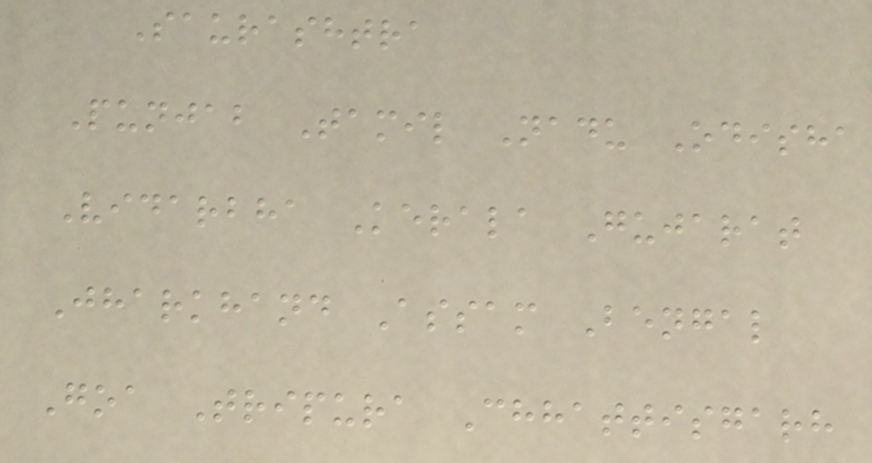Saurashtra
Punjab Tamil Nadu Odisha
Vidarbha Kerala Gujarat
Jharkhand Assam Bengal
Goa Tripura Chhattisgarh
